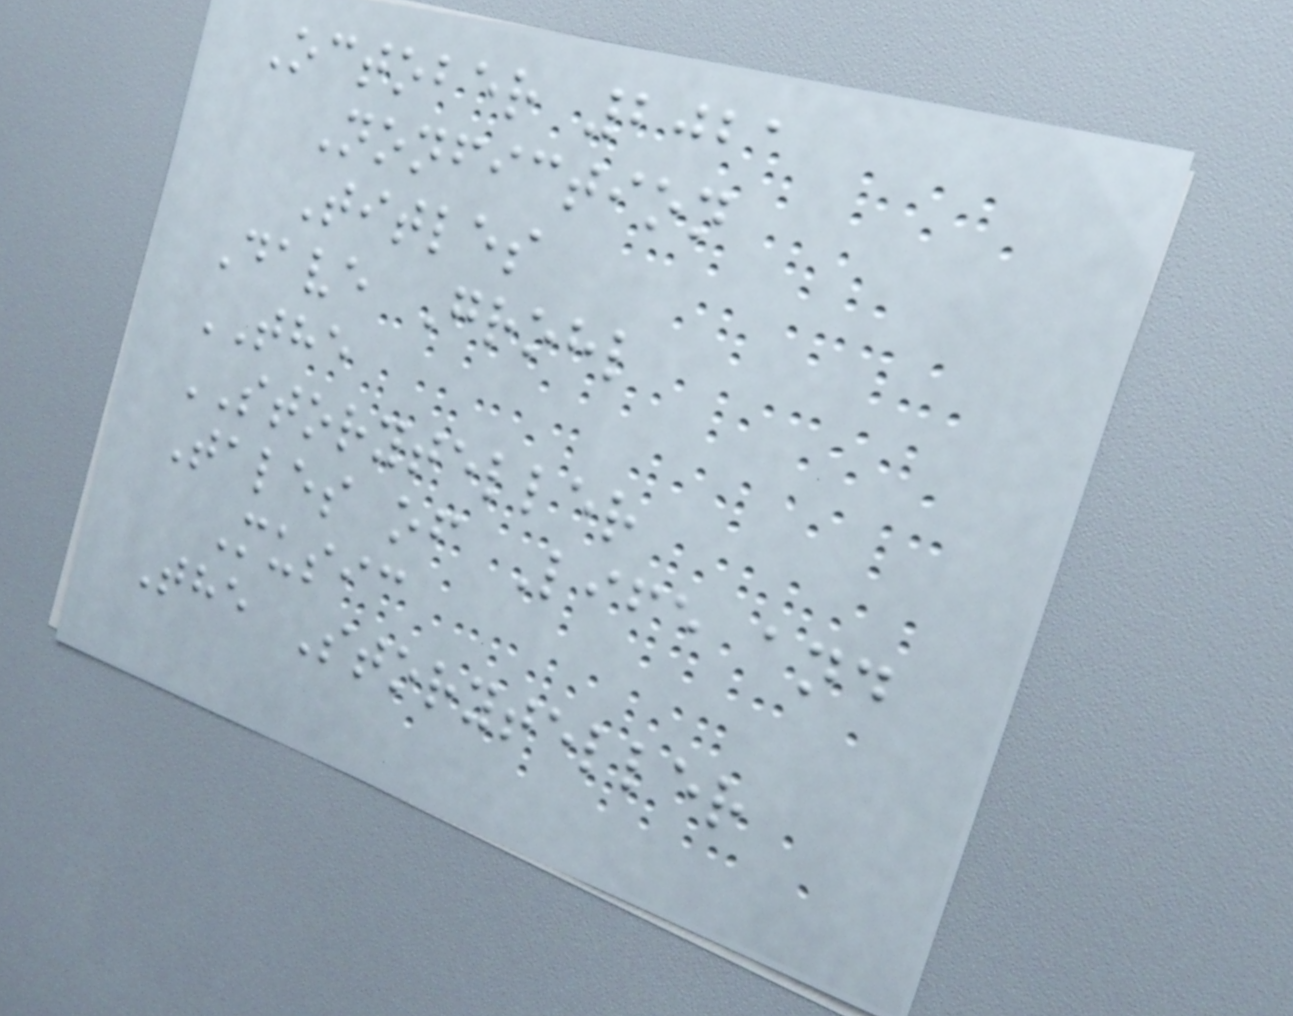October 2021
Nonfiction
Titles
Dave Grohl
THE
STORYTELLER
Tales of Life and
Music
The Storyteller
